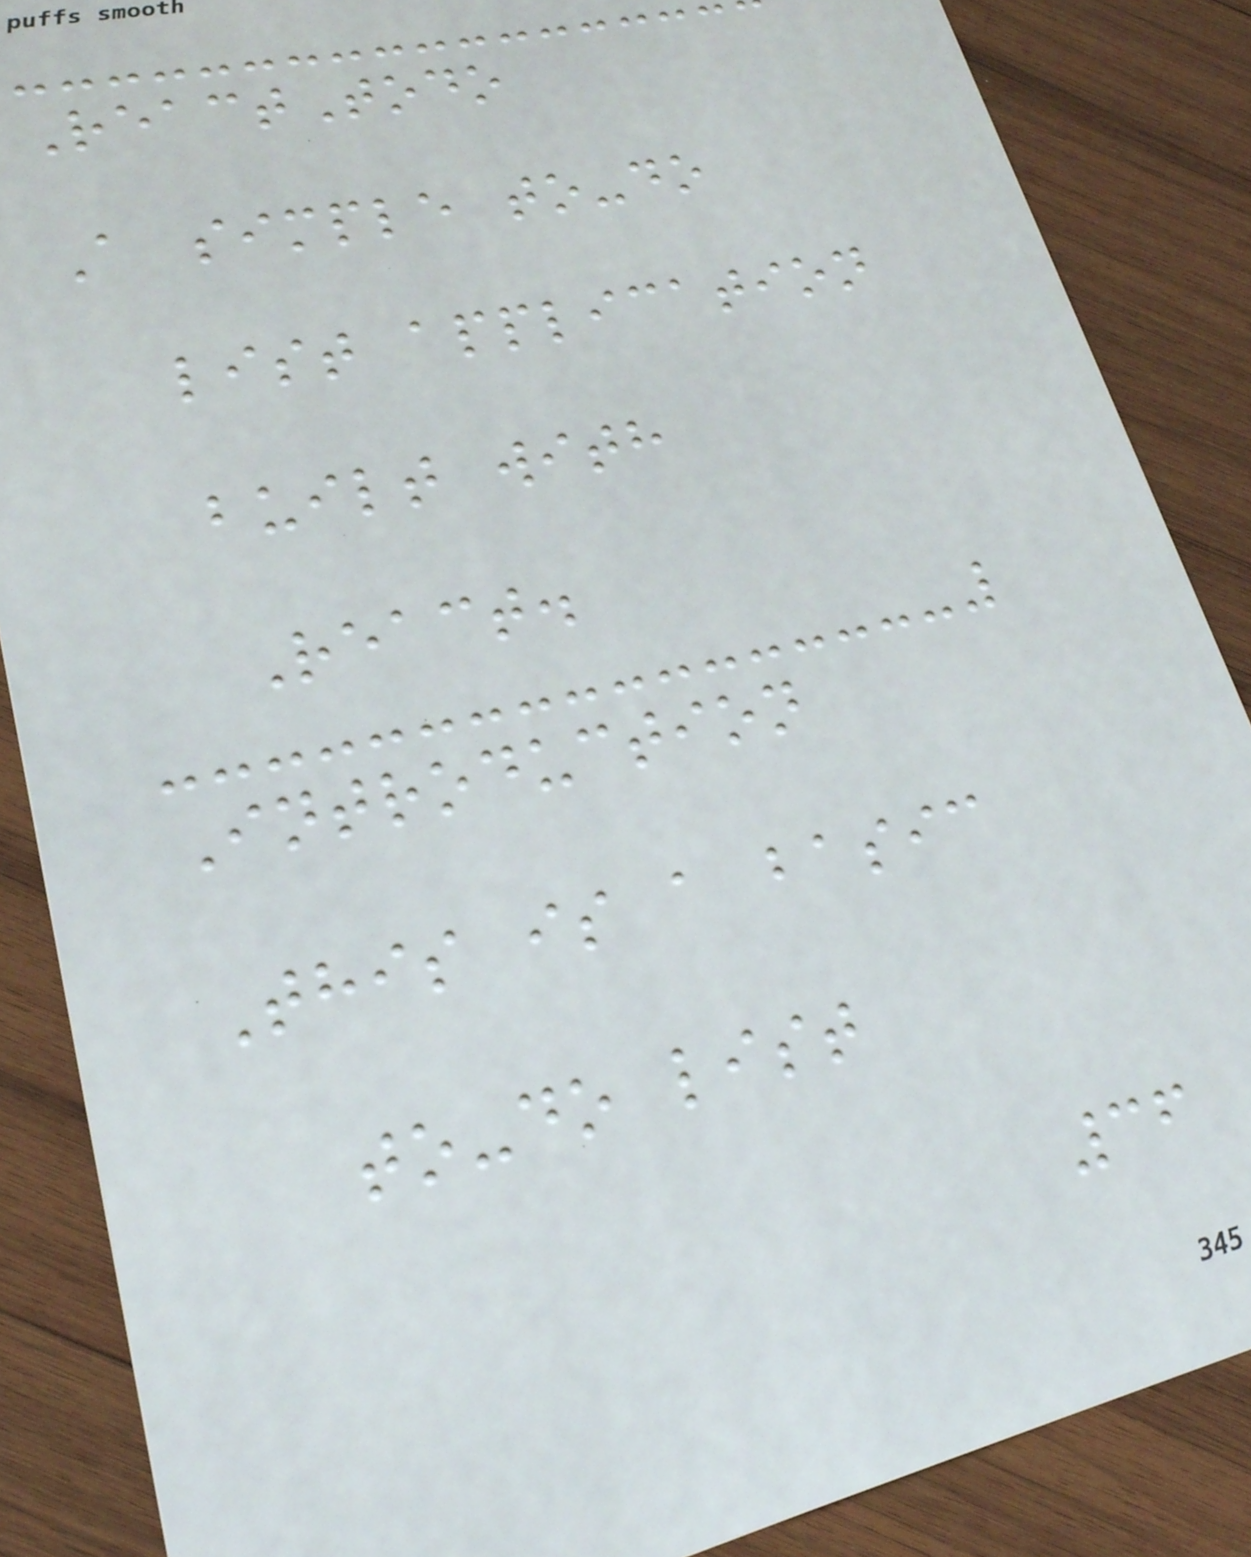ReactTodo
A simple to-do
list application
built with
React.
Introduction
This is a basic
to-do list
36
